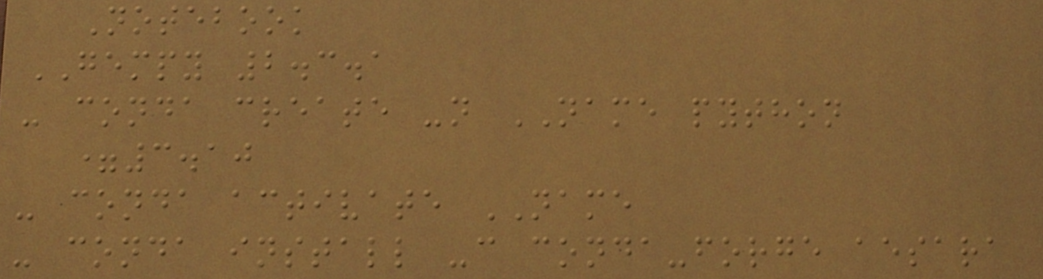Notebook
GEMPY 2.3.1
- conda create -n NAME python
=3.10
- conda activate NAME
- conda install -c conda-forge aesara
